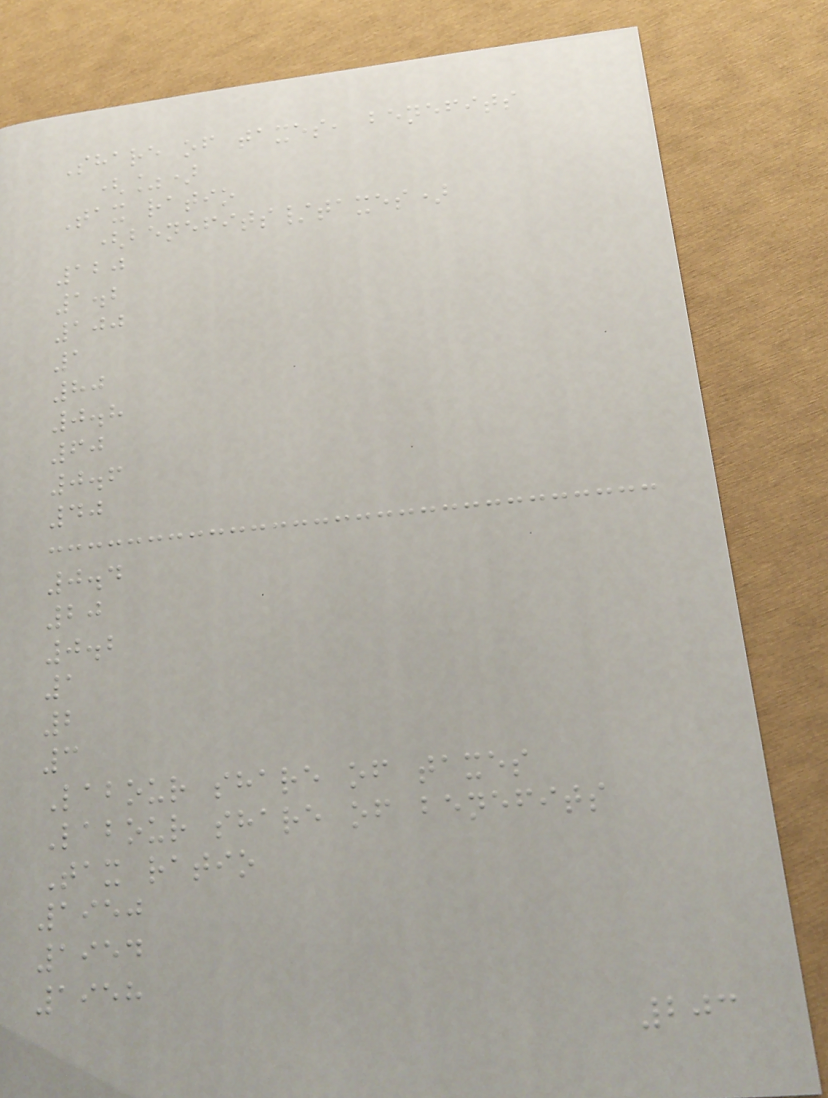Share of taxes, benefits
(%)
Tax ratio
(benefits/taxes)
120
1.2
100
1
80
0.8
60
0.6
40
0.4
20
0.2
1
2
3
Labour share of taxes
Labour share of benefits
Tax ratio
1950
1954
1958
203
